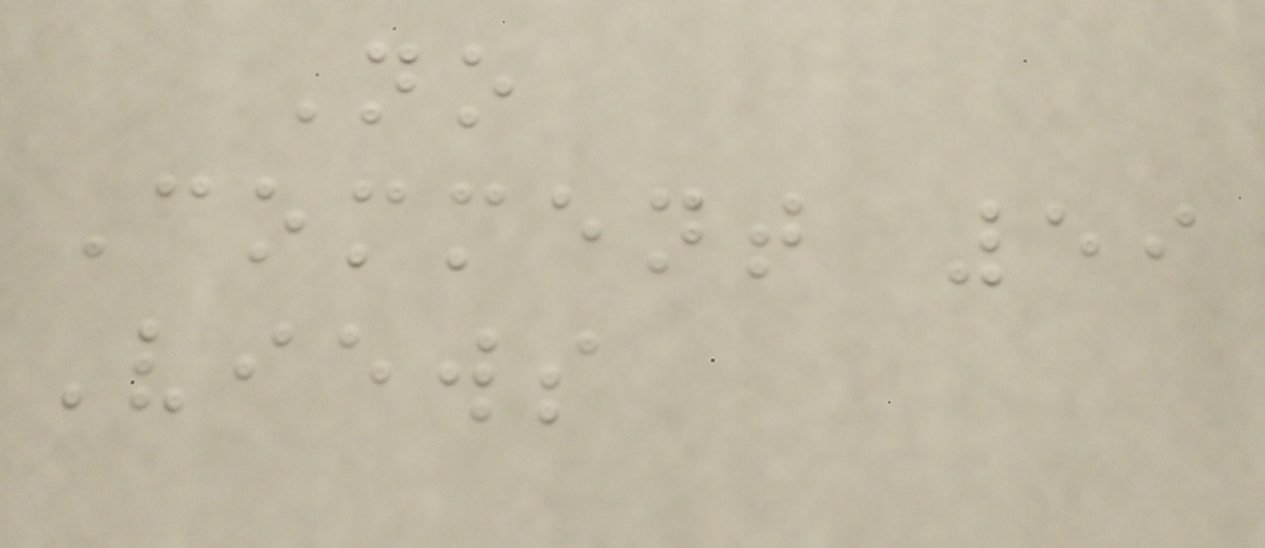No
Comment 59
Views
